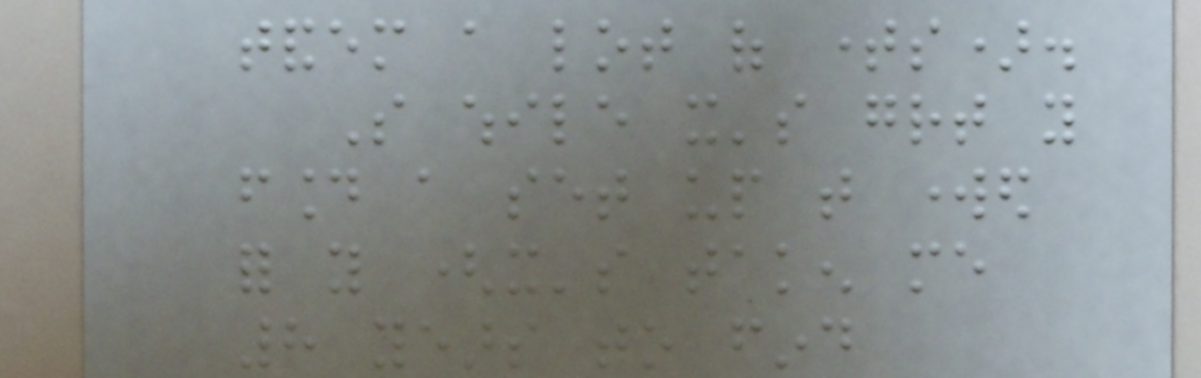tandem a lot of times).
So while it's great you
found a set up that worked
for you (it's taken me
8 years to find
